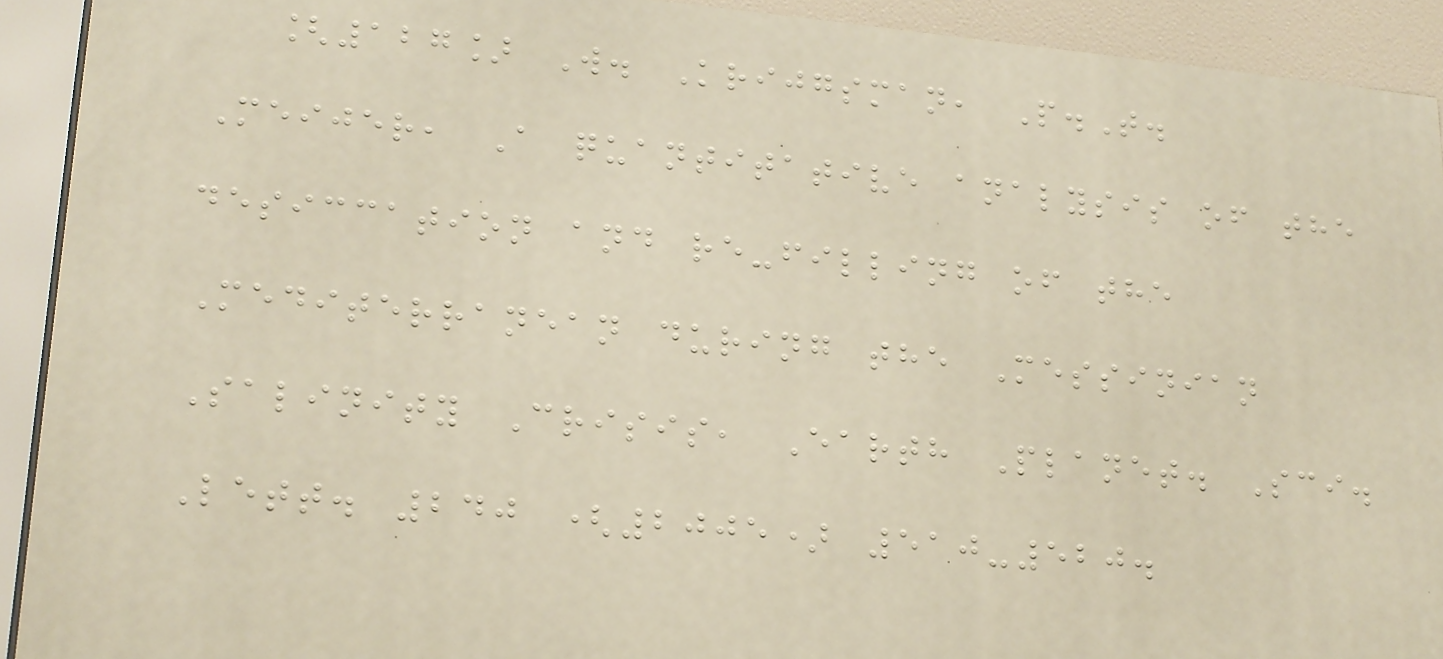[127] W. Krijgsman, P.T.
Meijer, A quantitative analysis of the
desiccation and re-filling of the
Mediterranean during the Messinian
Salinity Crisis, Earth Planet. Sci.
Lett. 240 (2005) 510-520.
